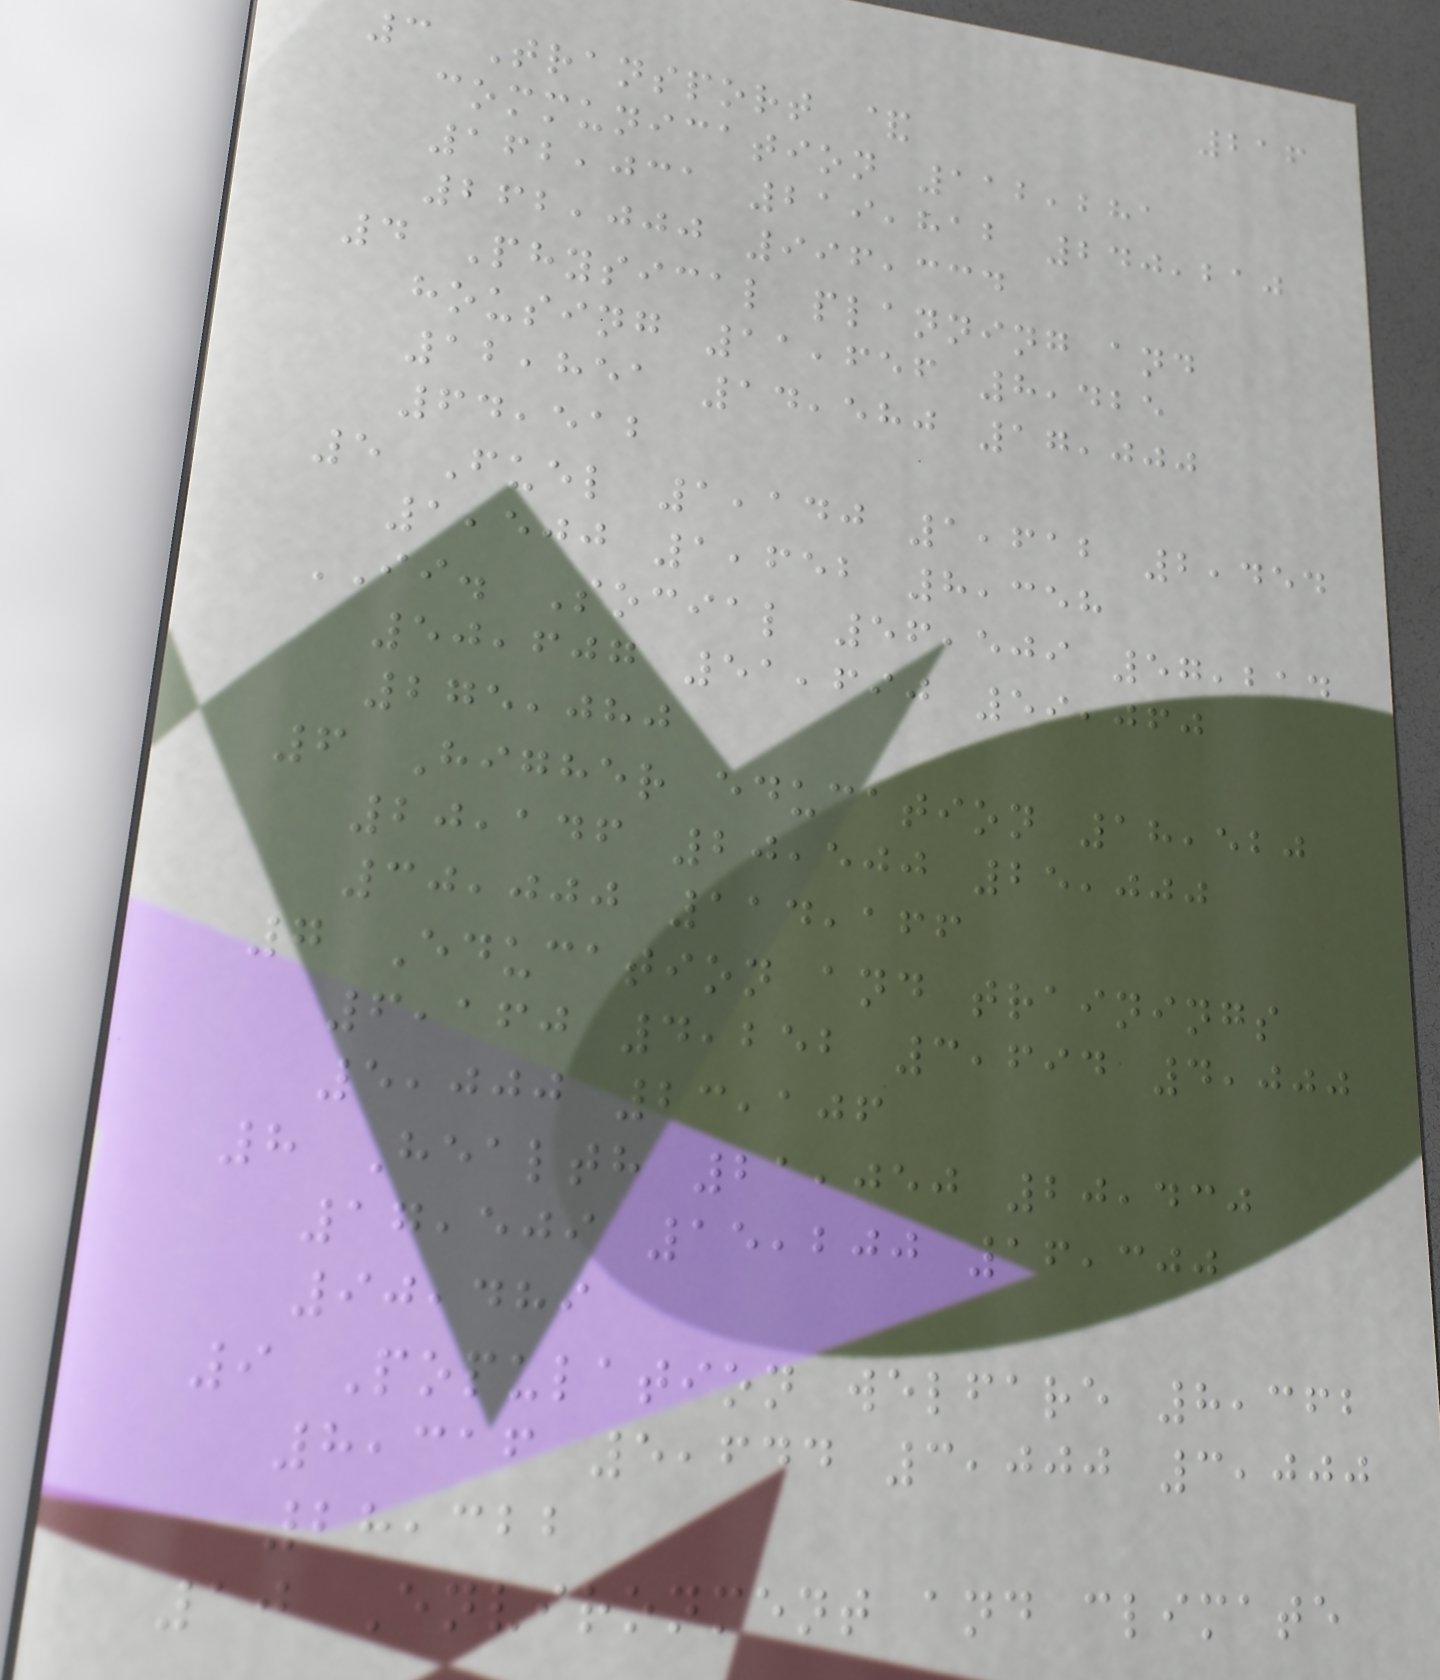216
3 Transport &
communication 112,281
162,031 219,812 240,210
262,000 996,334
4 Physical planning and
housing 11,656 8,425
12,851 14,580 17,000
64,512
5 Fuel 1,140 1,612 2,454
1,500 1,652 8,358
II. Social 56,509 57,214
50,607 51,690 59,060
275,080
6 Higher education 18,520
20,146 20,500 25,000
30,000 114,166
7 Education and trainings
6,160 4,252 3,694 4,000
5,000 23,106
8 Health 21,050 20,430
17,509 15,200 16,300
90,489
9 Population welfare 8,362
8,316 5,644 3,000 3,000
28,322
10 Environment and climate
